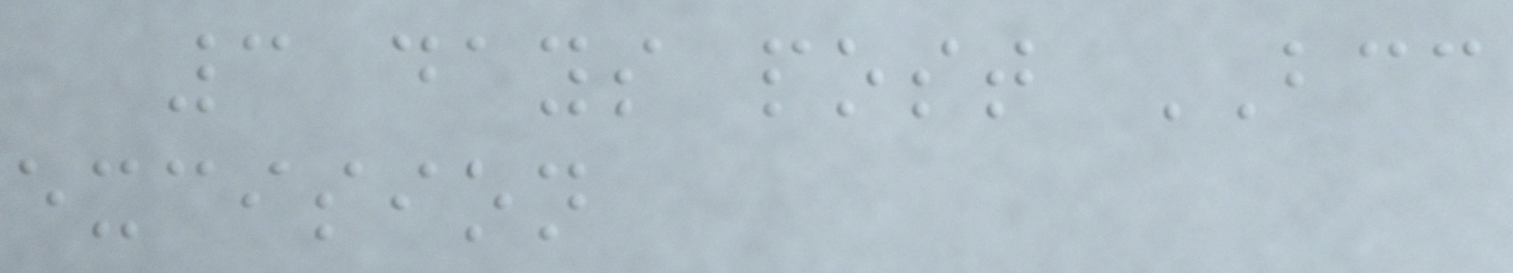3 days post BCC
excision
